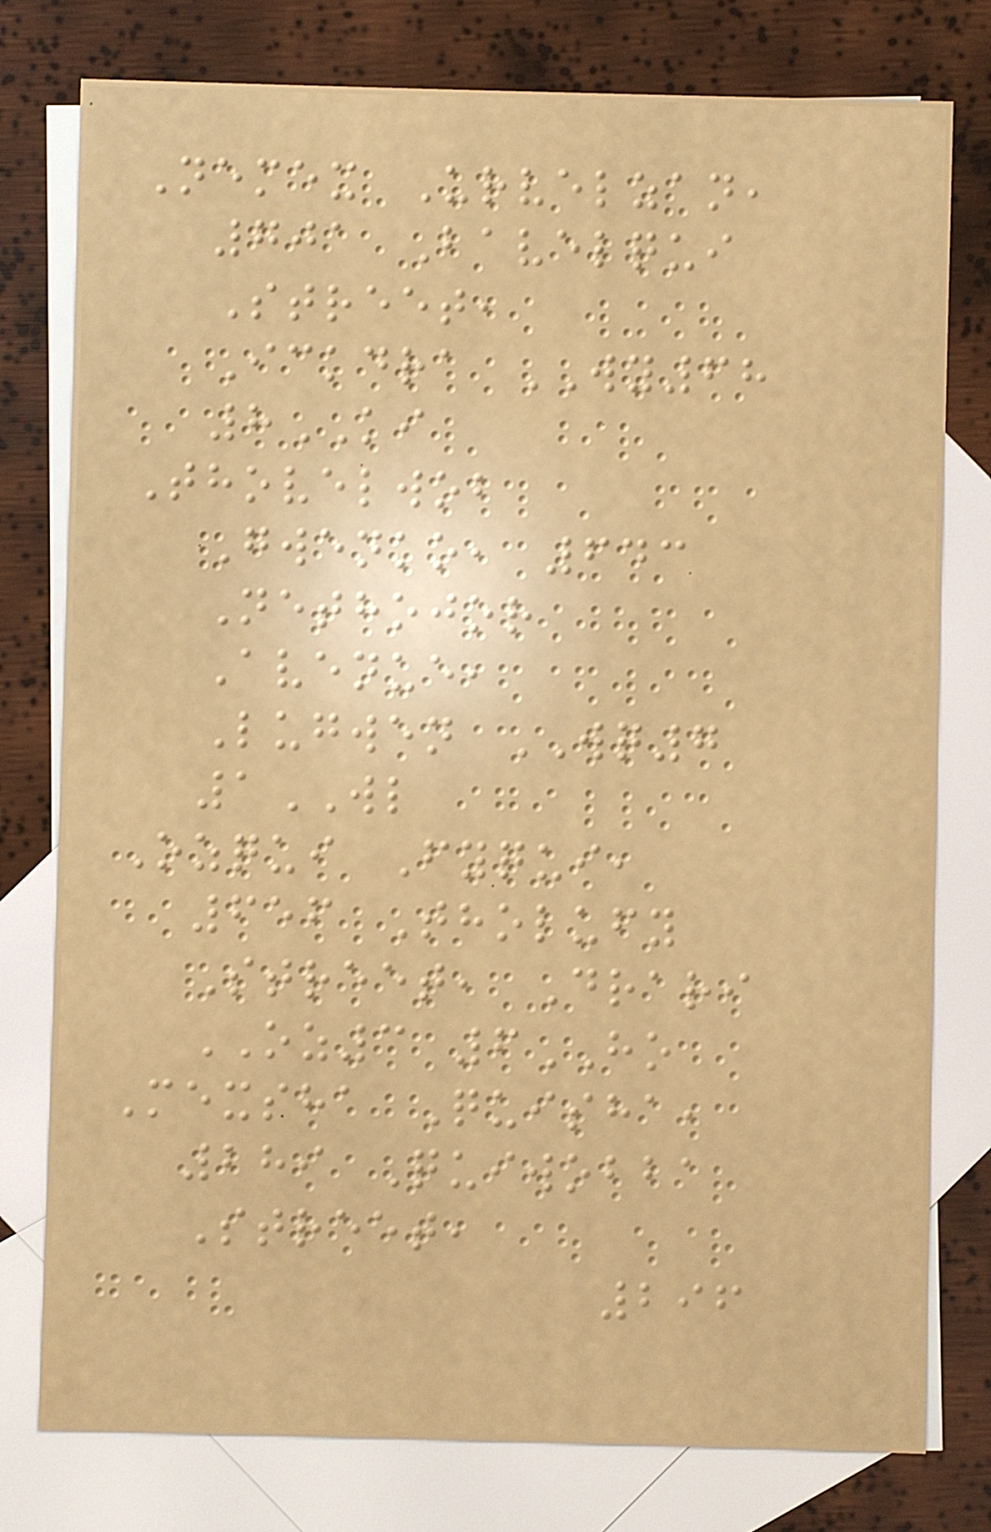Nemex Urvelzan,
701 Bavelqui
Street,
Ickdra WY68
8KI
Thovelwob
Gwenko, 643
Nethojor
Avenue,
Lugwen WQ7
1WL
Ozqui Fyqui,
656 Tholufy
Street, Drari
OZ3 6HO
Mexsha Quisha,
289 Quiwobba
Street,
296
